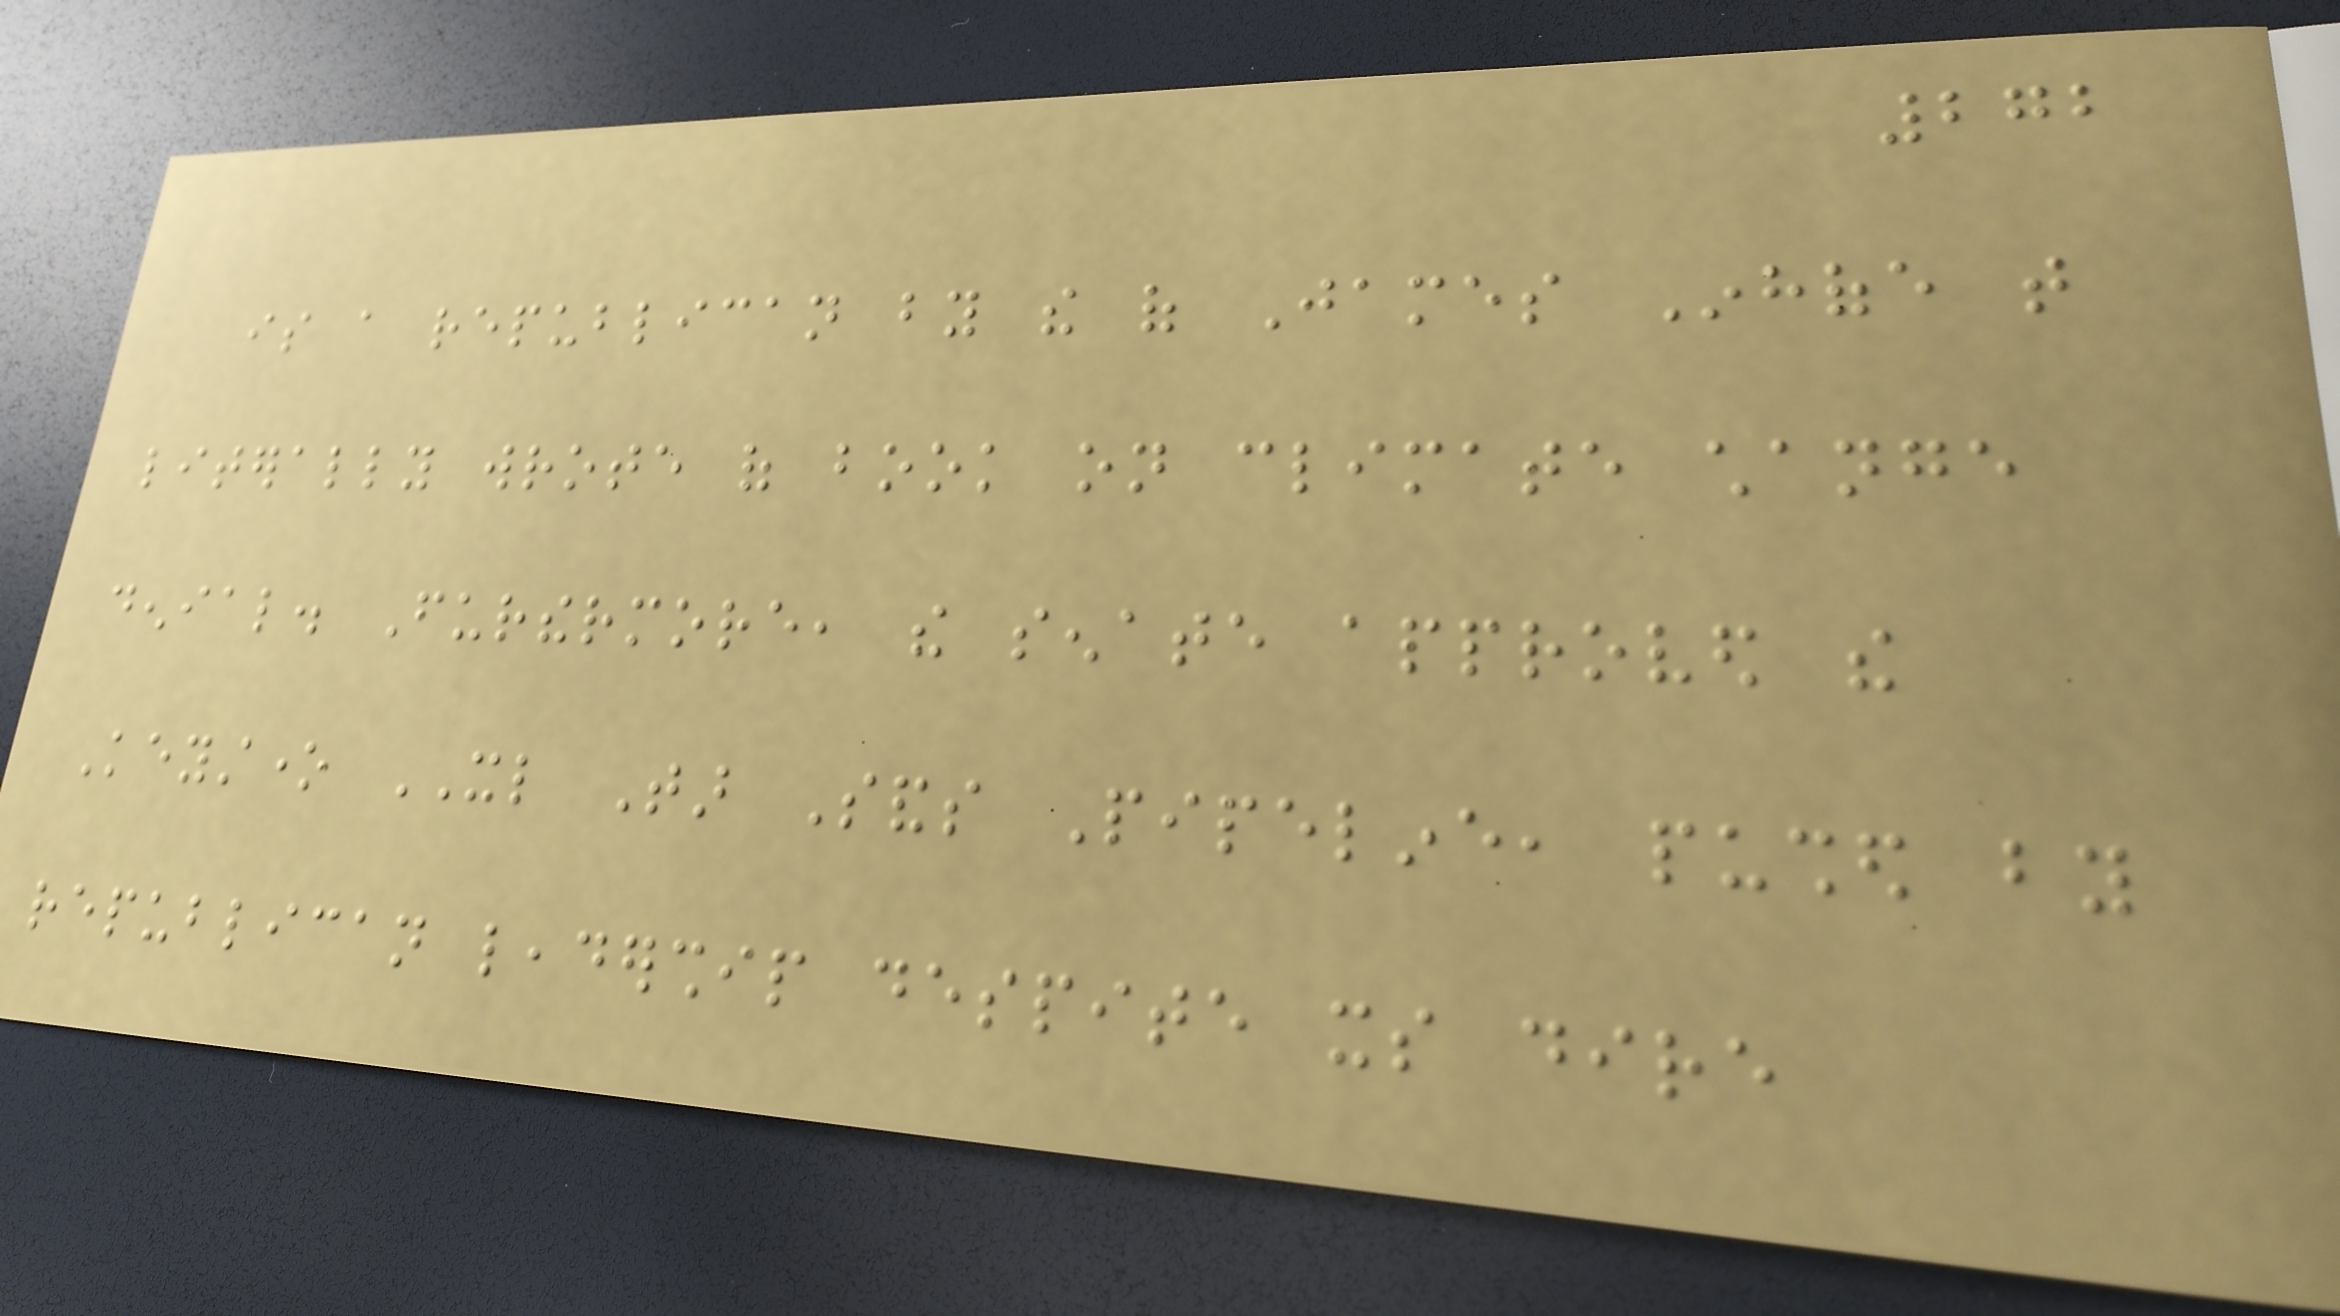272
is a republican by the of James Inhofe that
literally wrote of book on climate change
denial. Furthermore, the senate approved the
Keystone XL Tar Sands Pipeline, pushed by
republican leadership despite its dire
